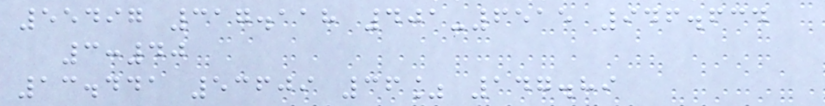55497 317.118 401-6515 946.634
3:40
13.441 53609 36% 147.89
